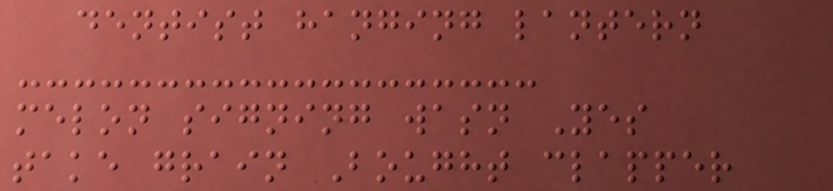dentist hanging lantern
melon signing wasn Yes
take grain Bought clapper
